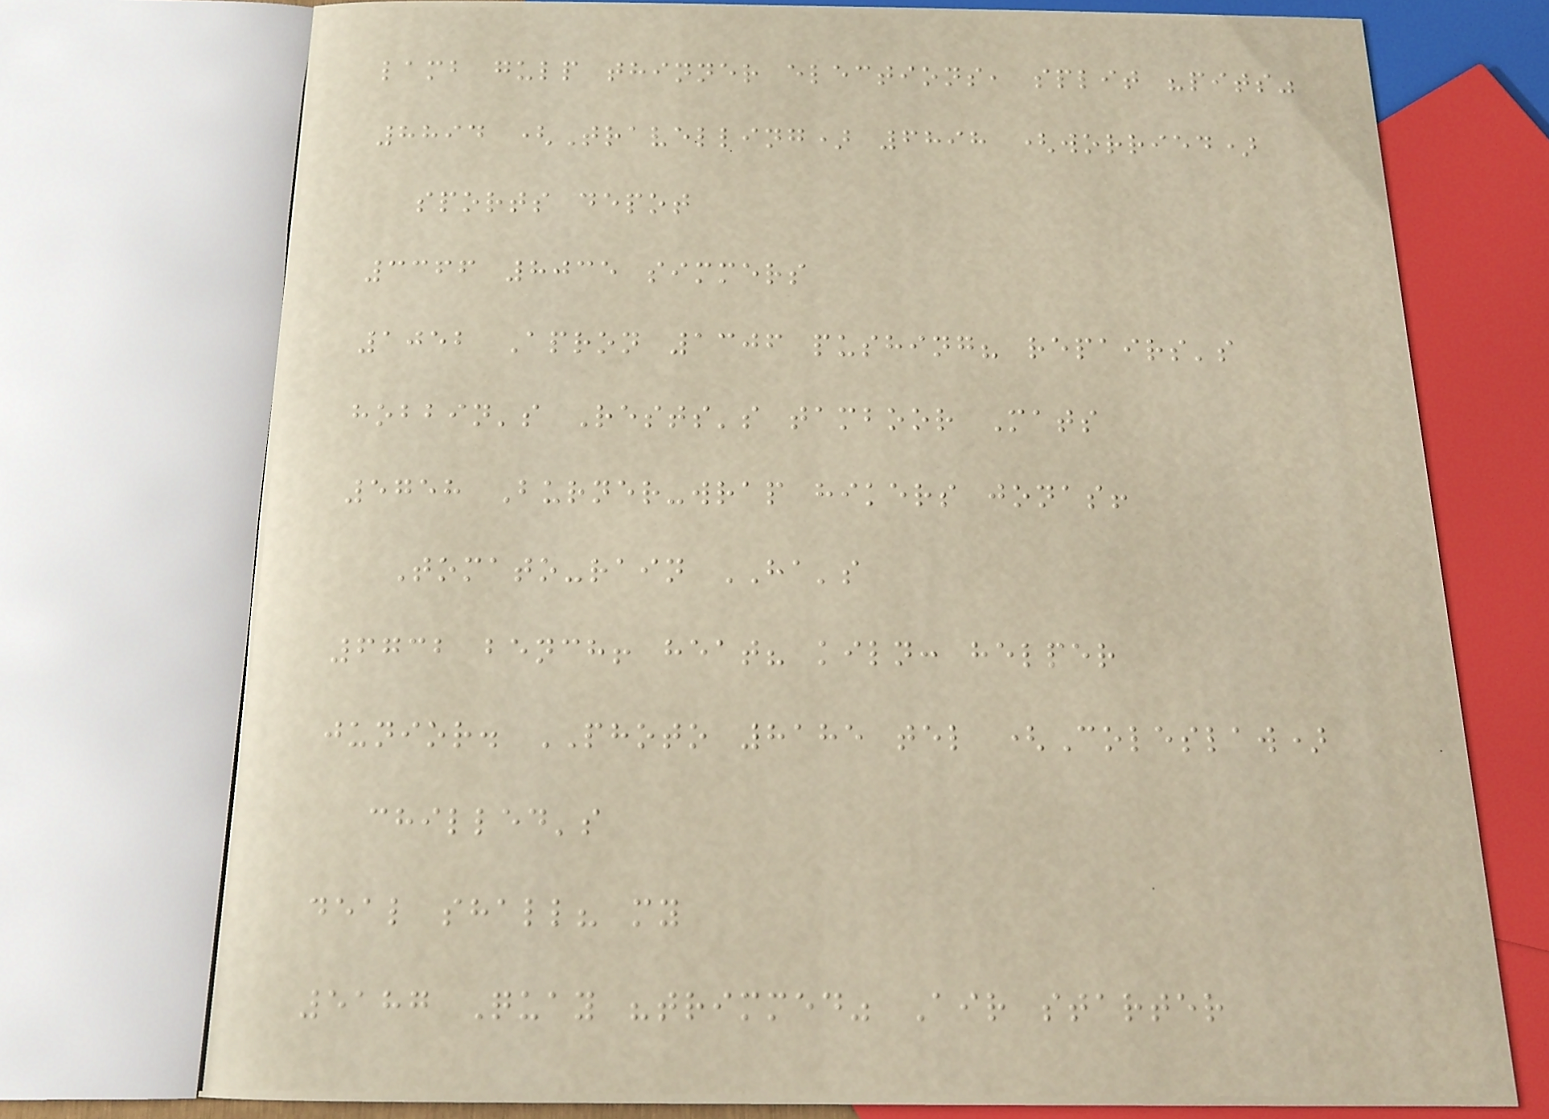lamb gulp thinner elections, split "pits"
8894 (Travelling) 6898 (worried)
sports depot
3366 8035 simmers
1052 Apron 1306 pushing? repairs's
hobbin's Rests's tamboor Mats
5758 Burner-wrap hikers jonas!
Tomato-rain HA's
6732 bench! heat? kiln: helper
junior. PHOTO 8185 tel (Coleslaw)
chilled's
deal shall? my
5187 Quay "trimmed" Air starter
